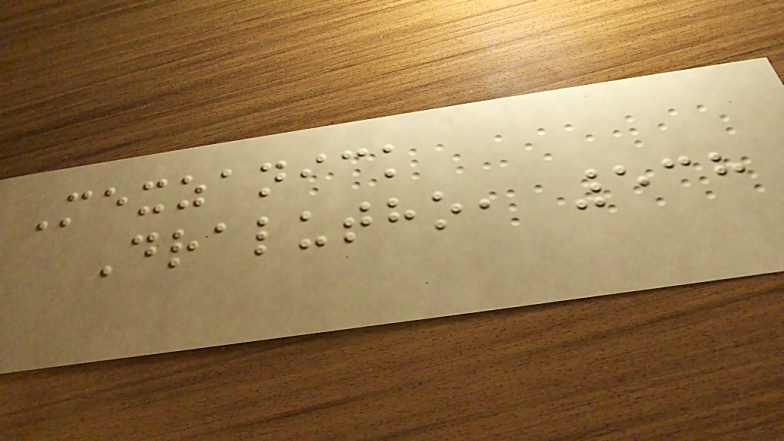Mexzanick
Dralutho, 538
